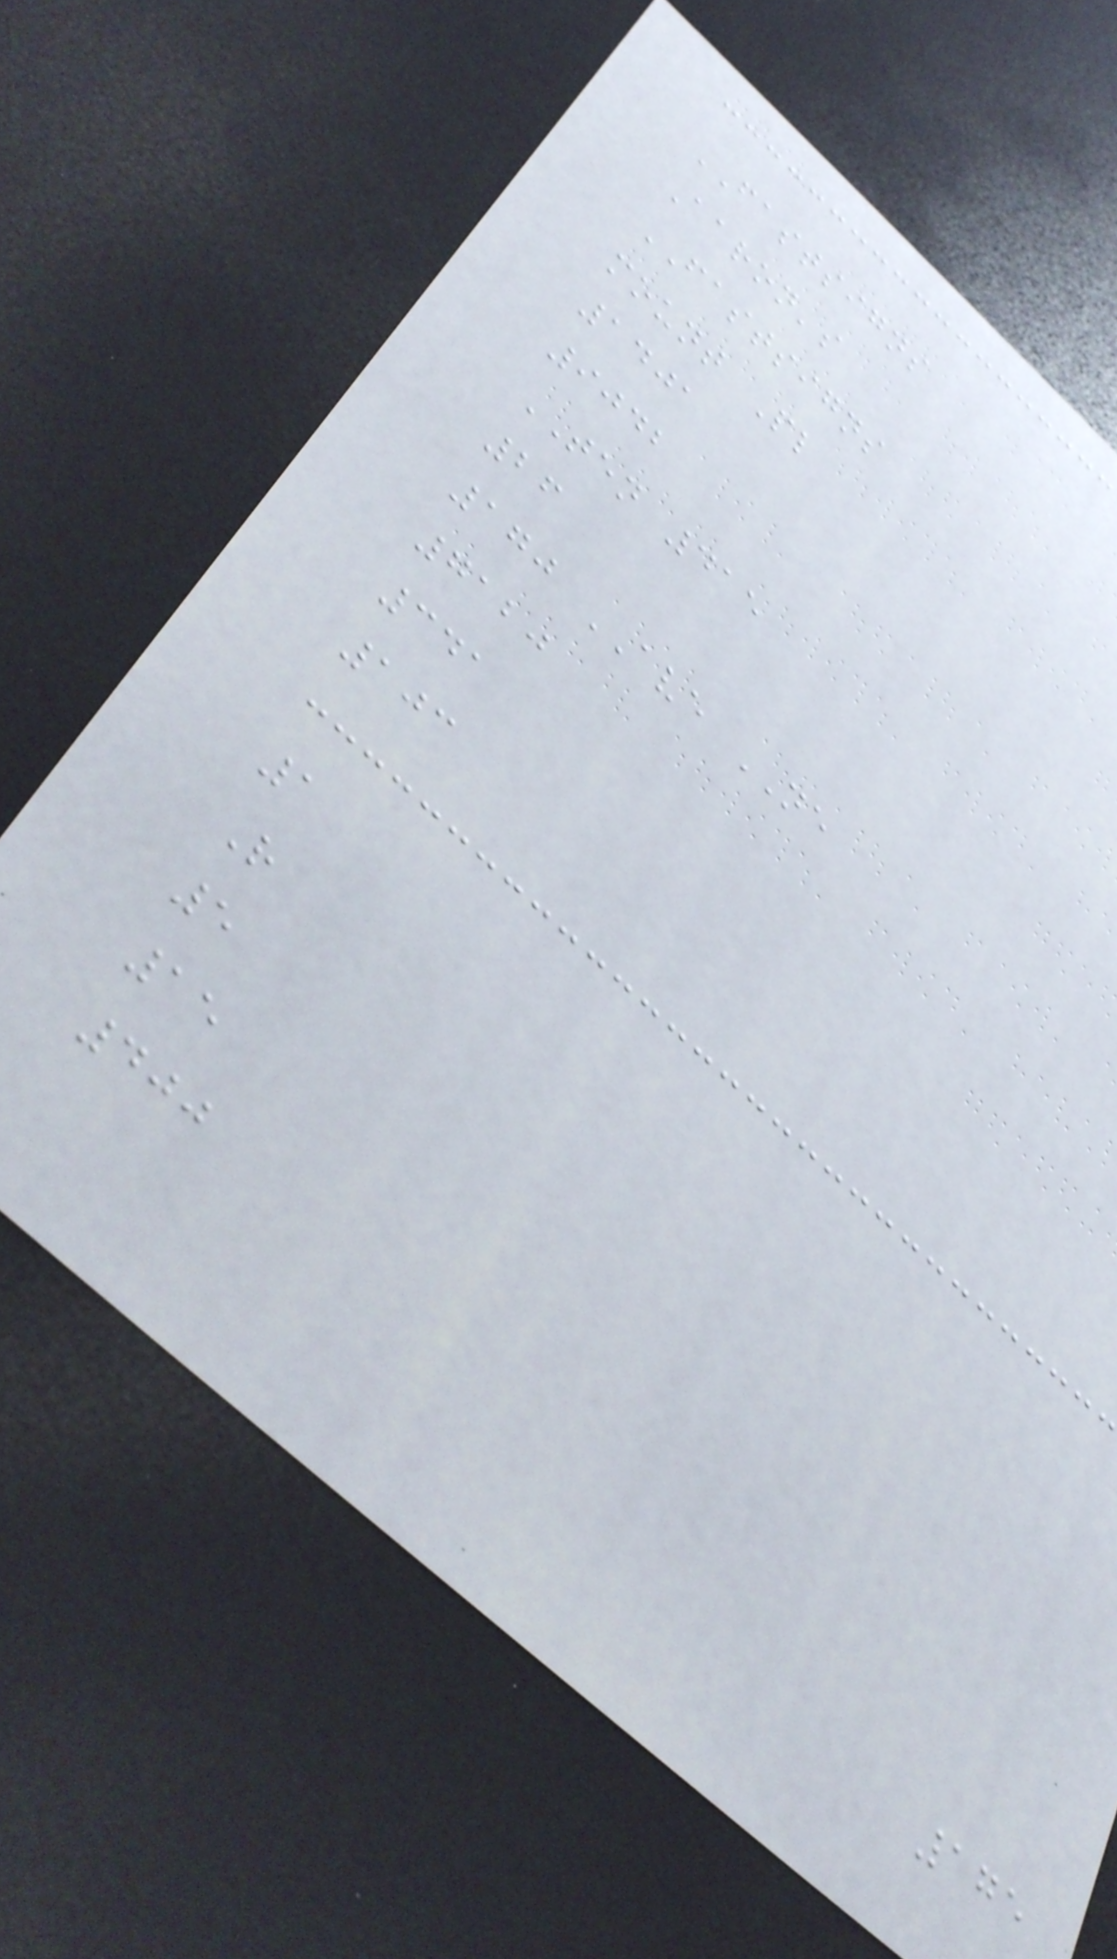FASTSIGNS
Aaron's
FASTSIGNS
mount Pl
1401
9042
TEN 415
26
170 AVE NE
7120
341
103
1
R
5
15
400
175
